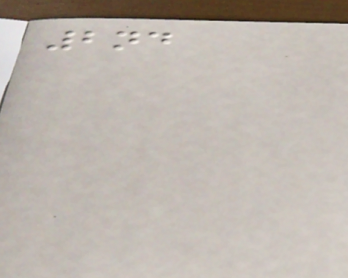2nd
